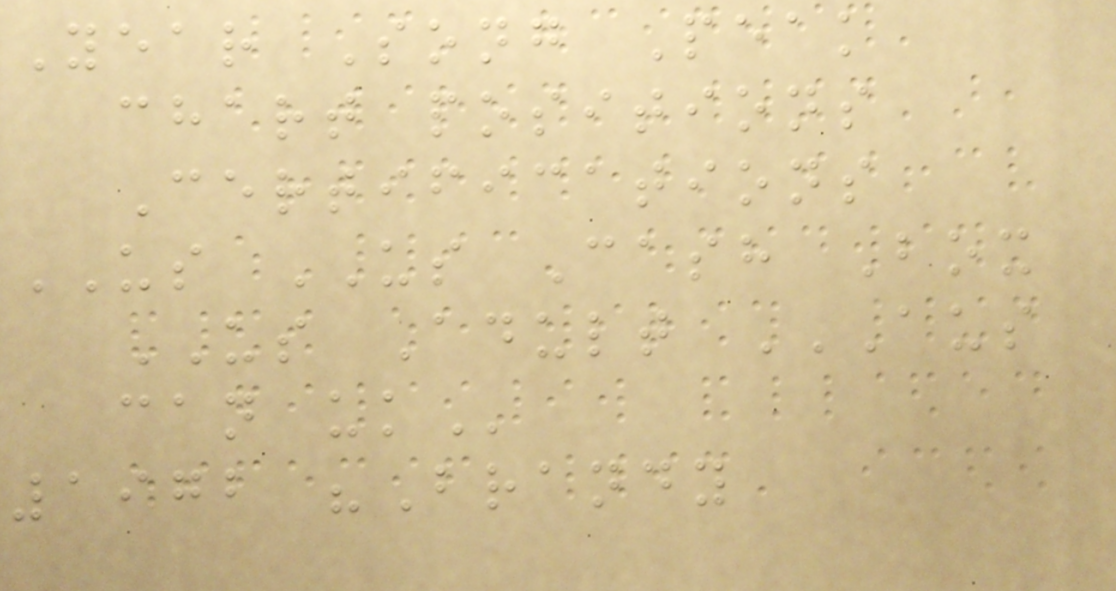Year Song Peak
chart positions
Certifications
US US Cash Box
US Adult AUS
CAN UK
1972 "Brandy
